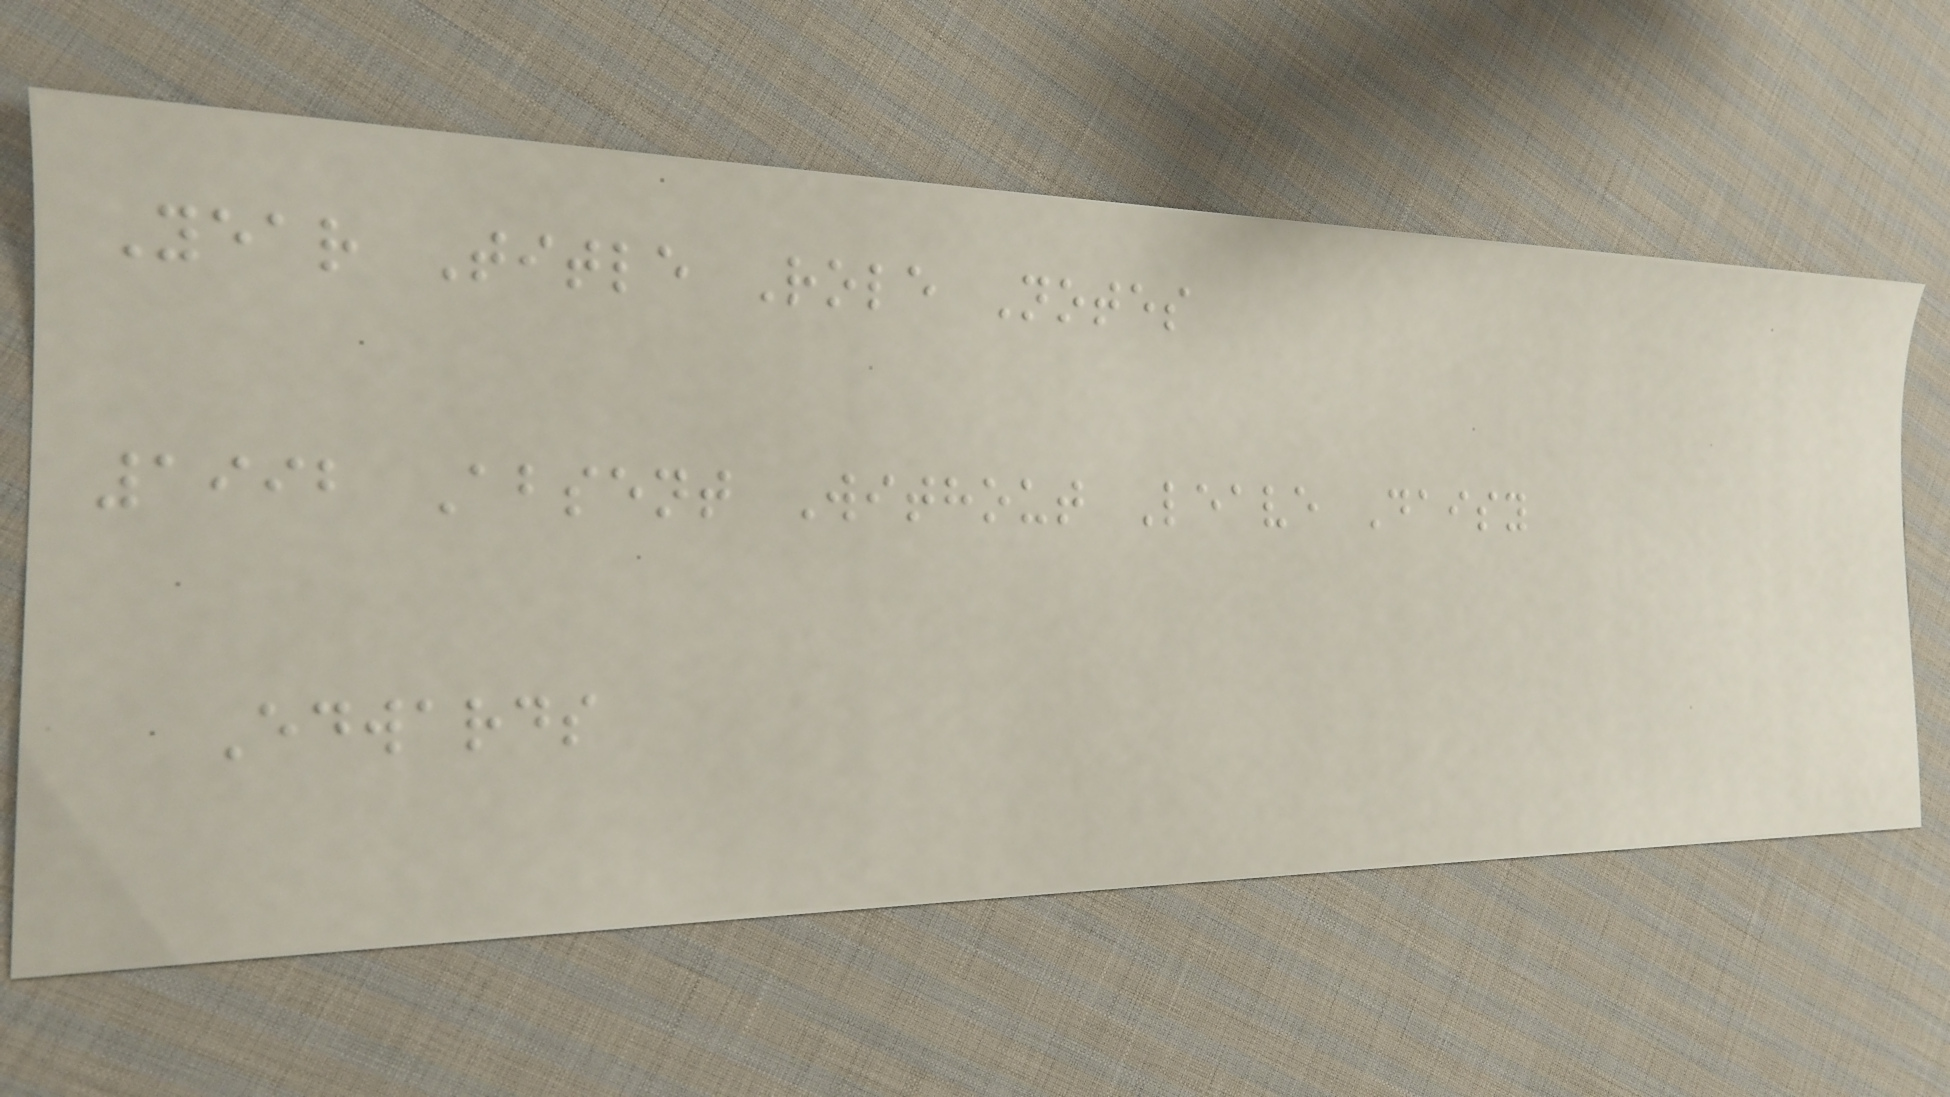Year Title Role Notes
1992 Absent Without Leave Daisy
Edwards
